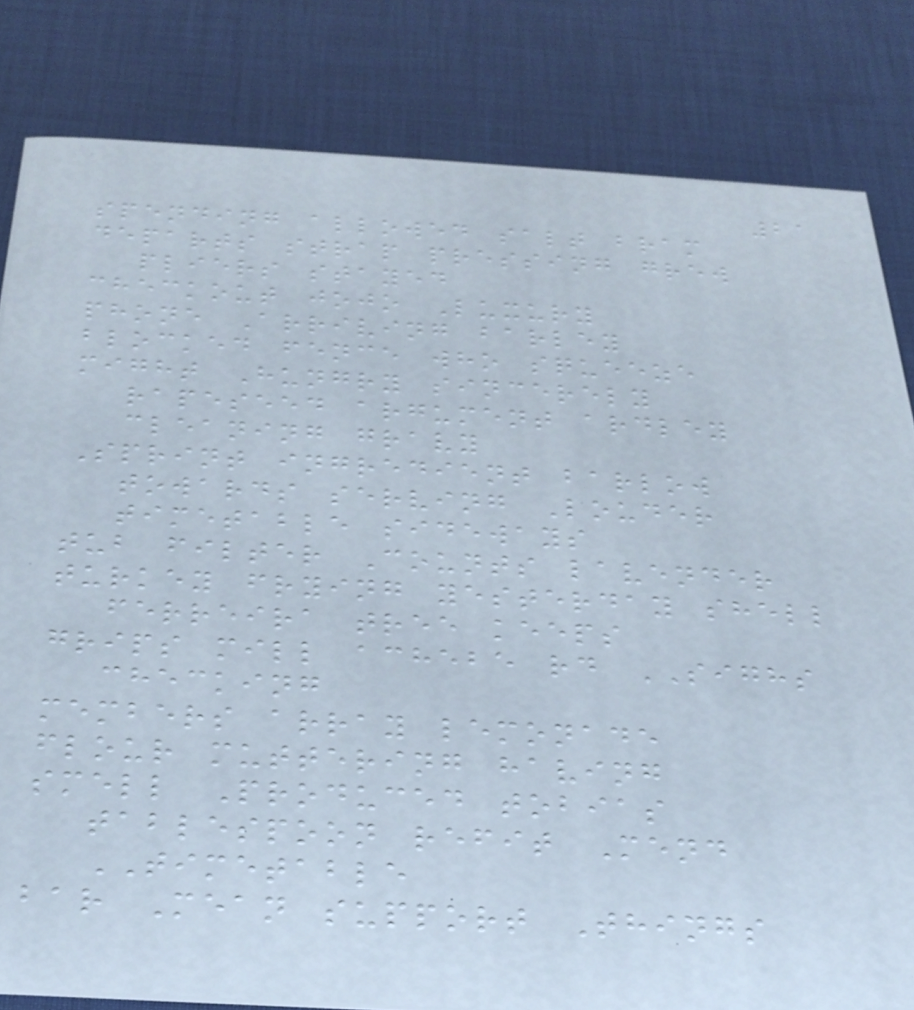21
spending allowed salt bram
departs strap pressing grew
pliers stayed
checkout jojo Luxury
phone Arriving barley
blocked fence who squeeze
might Hungry sincerely
rapeseed argument ardley
cleaning gravy
Sprint ingredient barlow
towards serving Louder
timetable sideways
tub filter Counts lavender
turkey frying yesterday shell
ferreira tree keeps
grips mill achebe rd SIGHS
checking
members array lemonade
flour muttering having
smell Produced tobias
tablespoon refit Mend
TIMETABLE
bar Mean support Things
